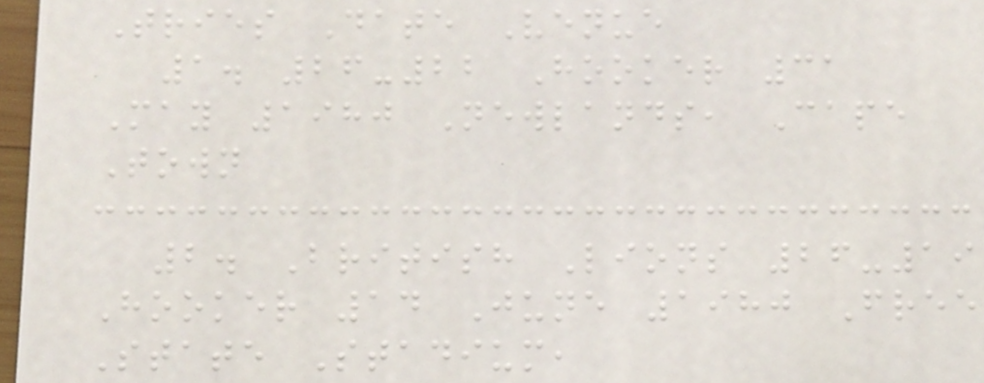Tries Date Venue
1. 26-22 Hooker 31
May 1980 Newlands, Cape
Town
2. British Lions 26-19
Hooker 14 June 1980 Free
State Stadium,
